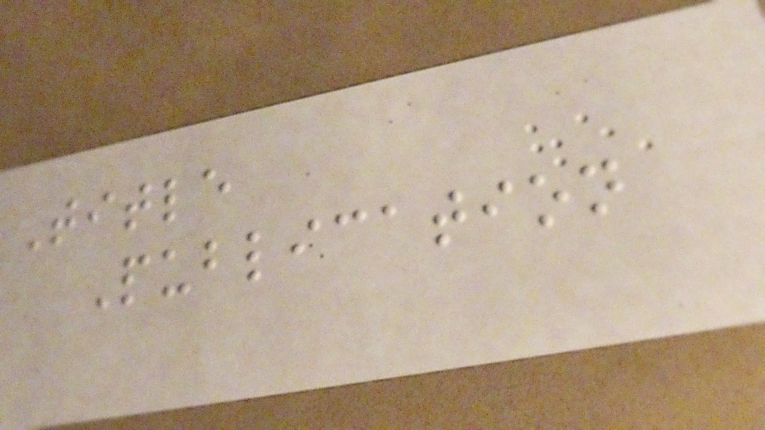Title
Publication
